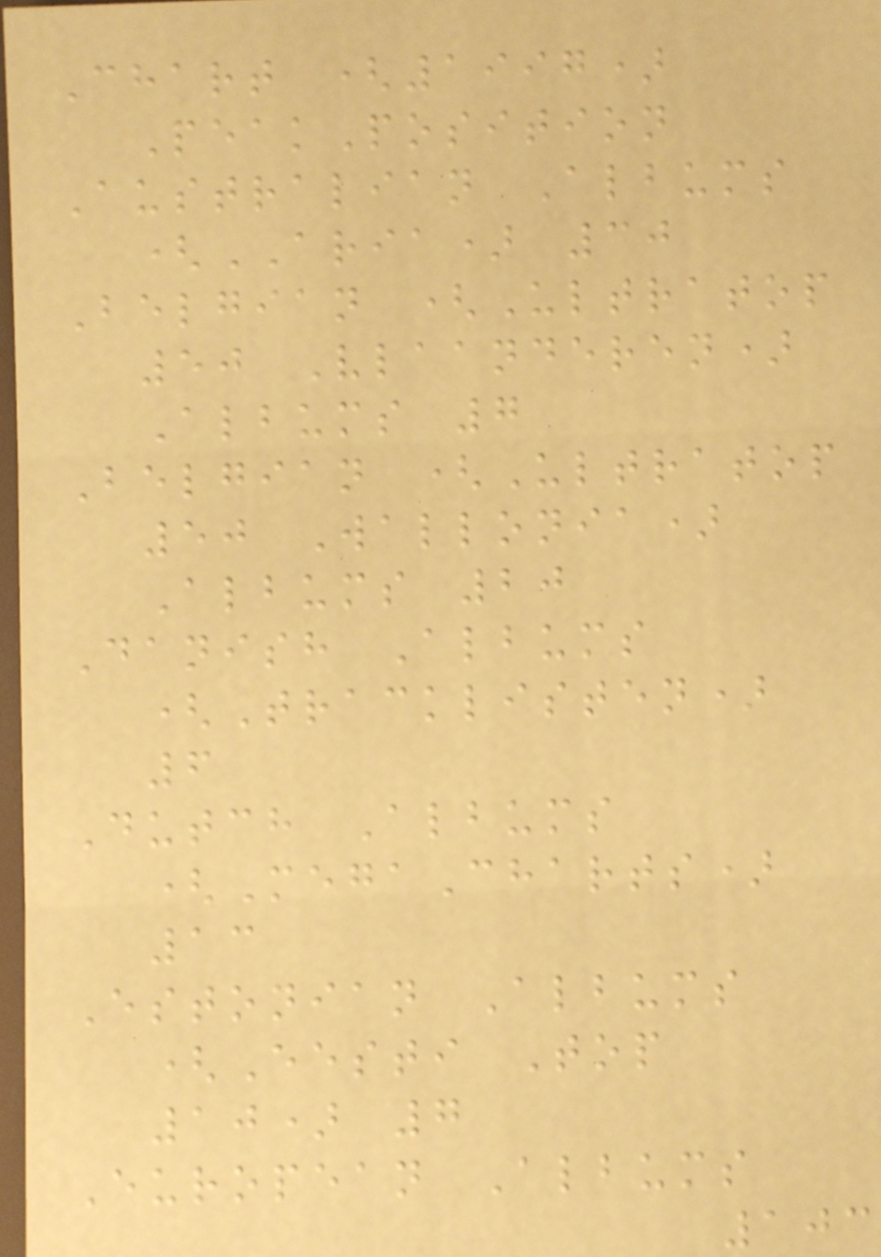Chart (1997)
PeakPosition
Australian Albums
(ARIA) 30
Belgian (Ultratop
50 Vlaanderen)
Albums 7
Belgian (Ultratop
50 Wallonia)
Albums 20
Danish Albums
(Tracklisten)
6
Dutch Albums
(MegaCharts)
13
Estonian Albums
(Eesti Top
10) 7
European Albums
103
